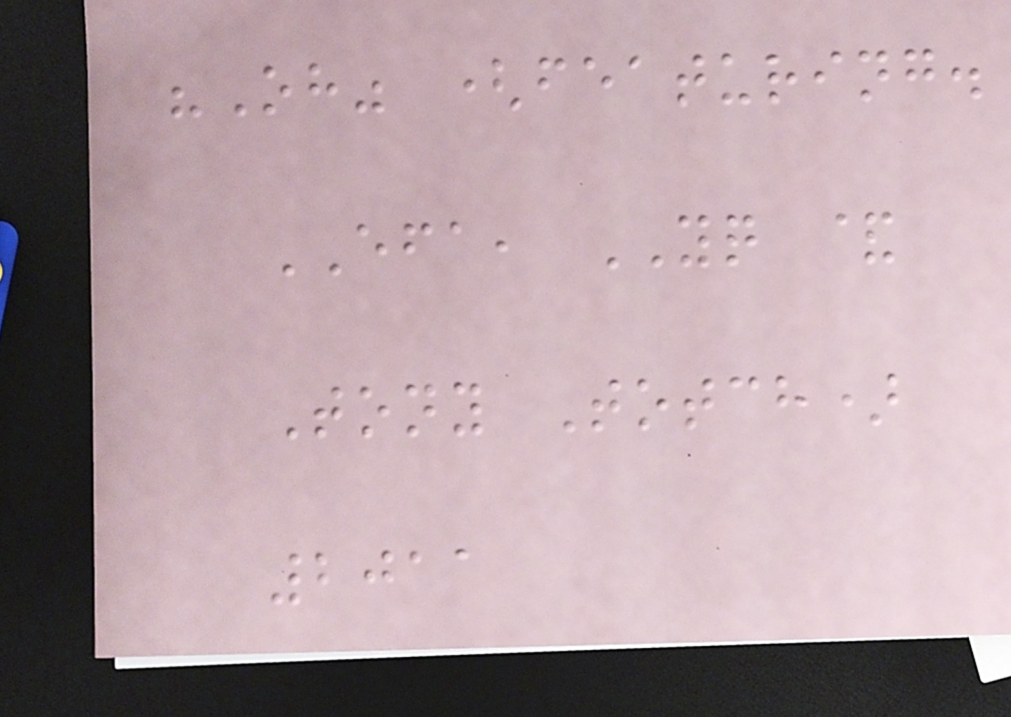"Oh" (featuring.
EFA, YQ &
Tony Totch)
2011
